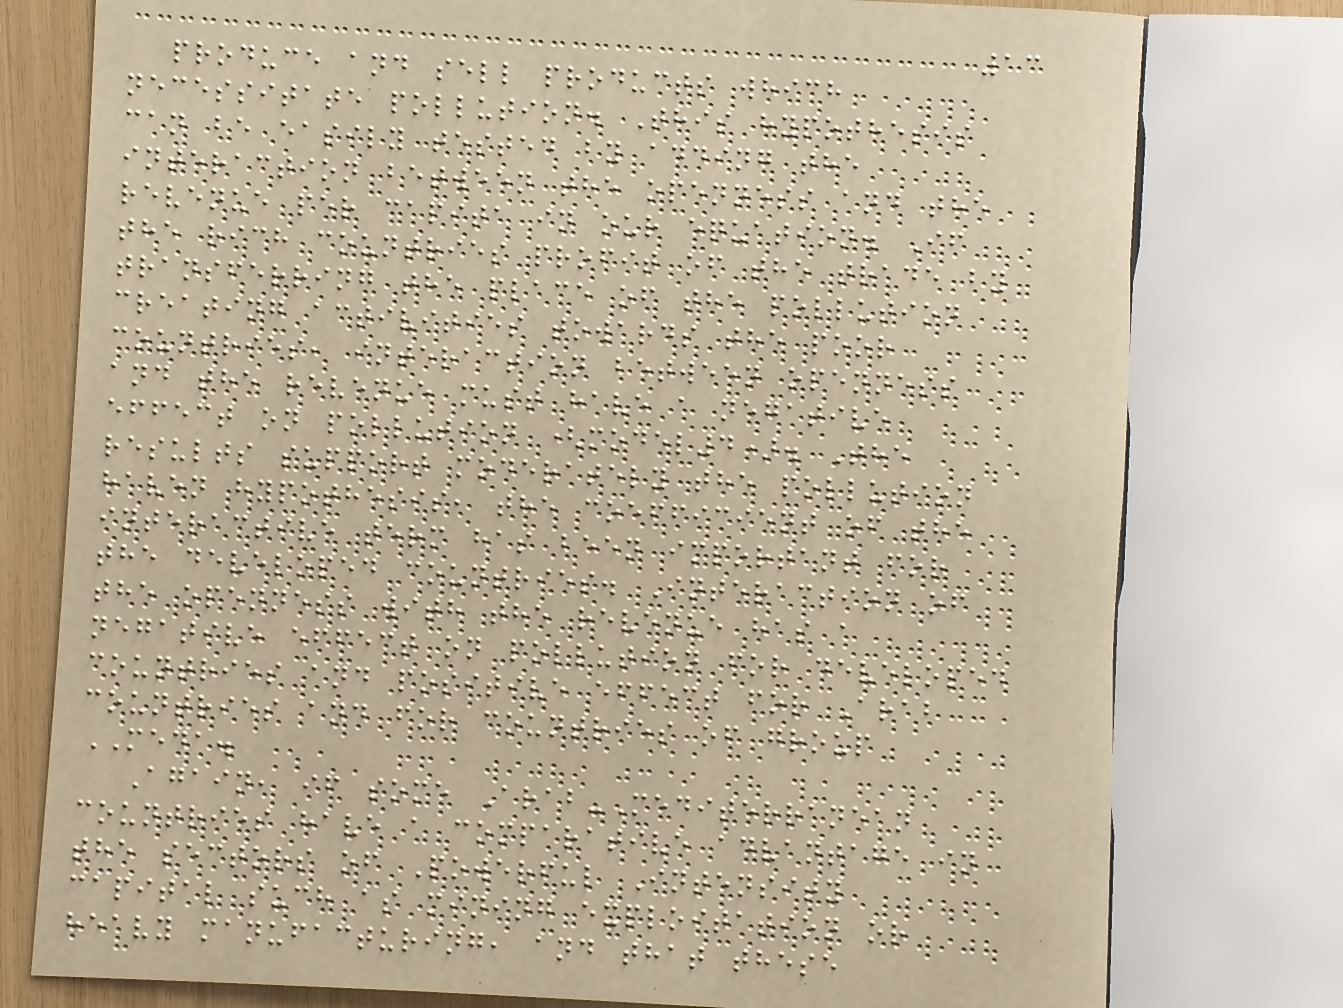13
produce and sell products which
necessitate pollution. This hypothesis
can be easily tested by adding the
interaction between the openness and the
revenue per capita in our equation. If
the rich countries profit of the trade by
transferring the place of the pollution
creating activities towards the poor
countries, interaction between openness
and the revenue must have a negative
effect on pollution (model4). The
results support moderately the pollution
haven hypothesis, the coefficient of the
interactive term has been important for
the developed countries. Interaction of
the openness with the revenue has a
negative effect on pollution for developed
countries and positive effect for Arab
countries and for countries of group
MEDA.
Again, if some Arab-Mediterranean
countries have a comparative advantage in
the sectors of Powerful Intensity
capital such as mining exploitation or
heavy manufacturing, and that these
